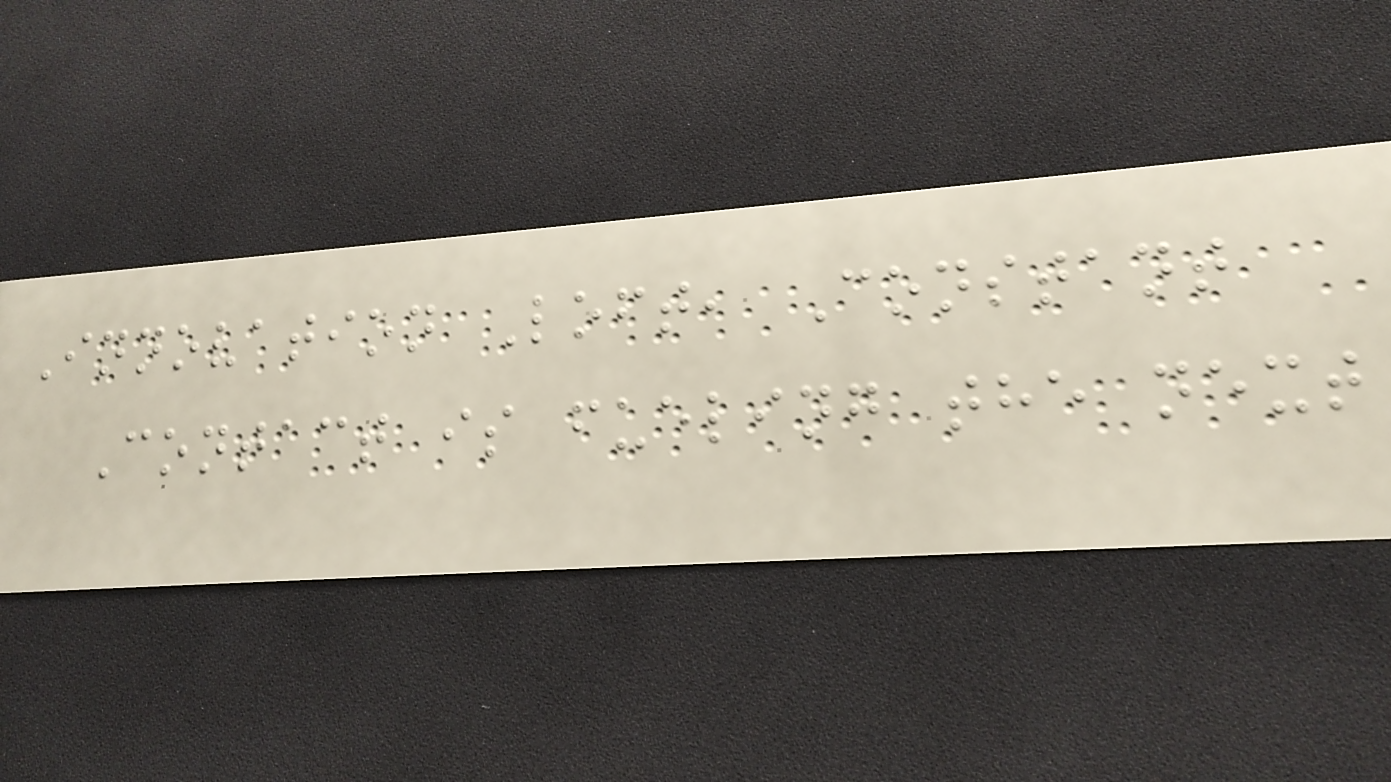Innovation Loft, Constant
Contact is fueling the next
